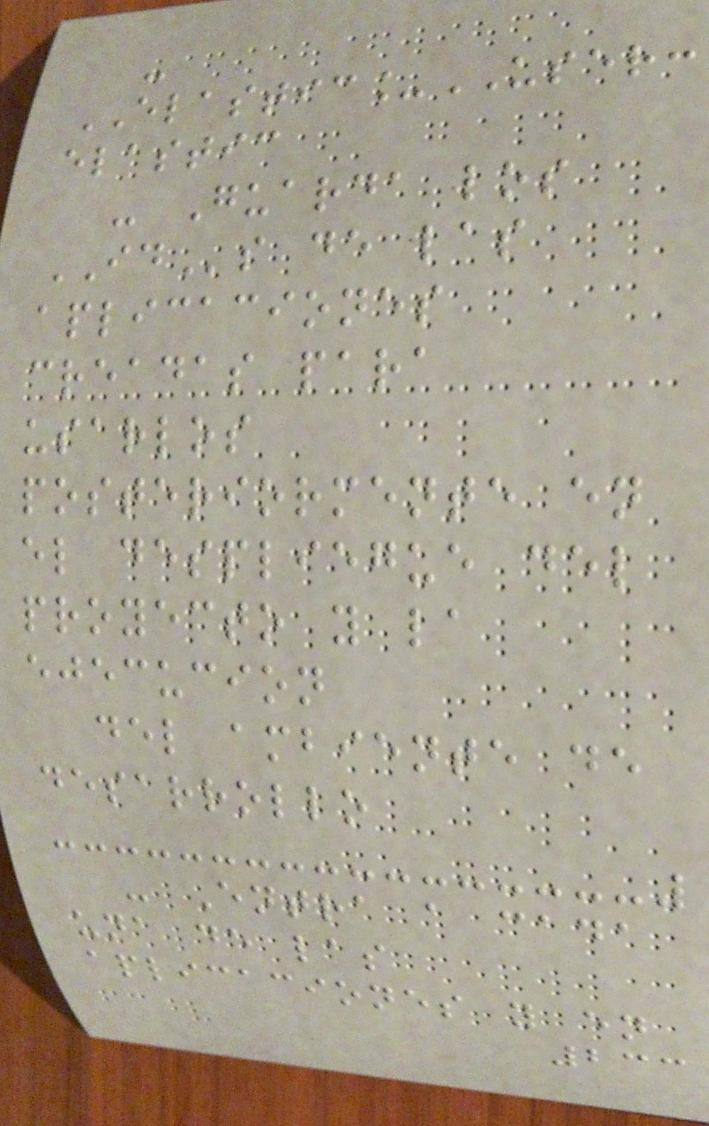-
ELASTIC_USER:
elastic
- Guarda los
IDs de las
aplicaciones
creadas para
usarlos
posteriormente en
el despliegue del
proyecto y la
ejecucion
del ambiente de
desarrollo
- Entra a cada
una de las
aplicaciones y en
233
